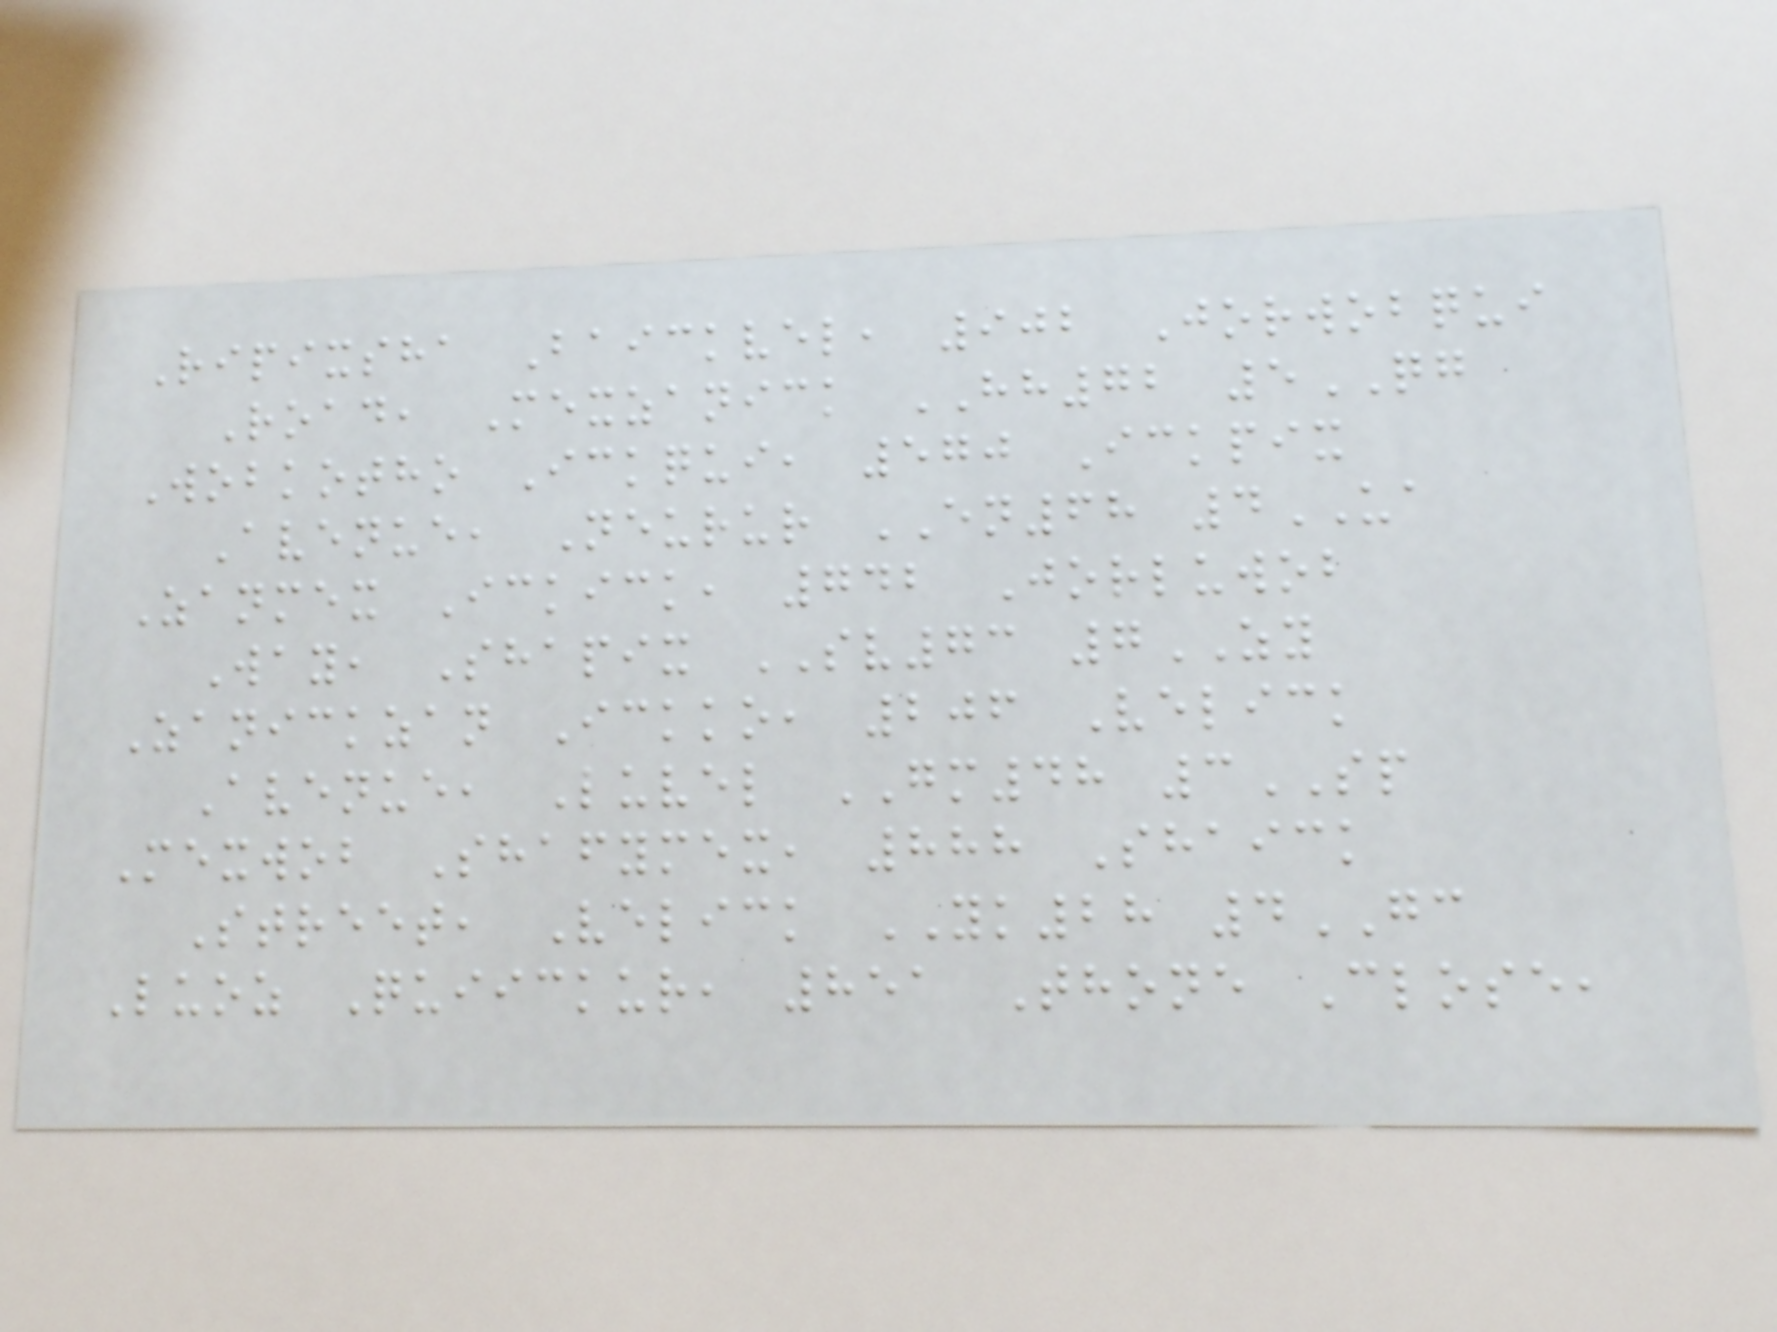Ripixsha Baickvel, 902 Jorwobqui
Road, Mexzanick HH72 5QG
Wobkotho Ickqui, 570 Ickpix
Avenue, Neurur EN68 4UA
Zanmex Ickick, 742 Jorluwob
Way, Shapix SV73 7ZY
Zanickzan Ickko, 206 Velick
Avenue, Luvel GM48 3SP
Mexwob Shafymex, 888 Shaick
Street, Velick YK28 4GC
Luoz Quiickur, 851 Thone Close,
